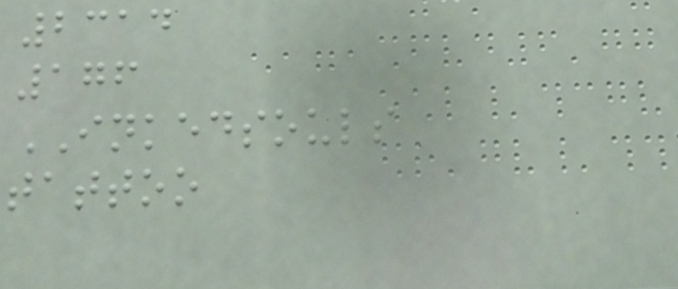2314
176
INKEDSOULS
tattoo
